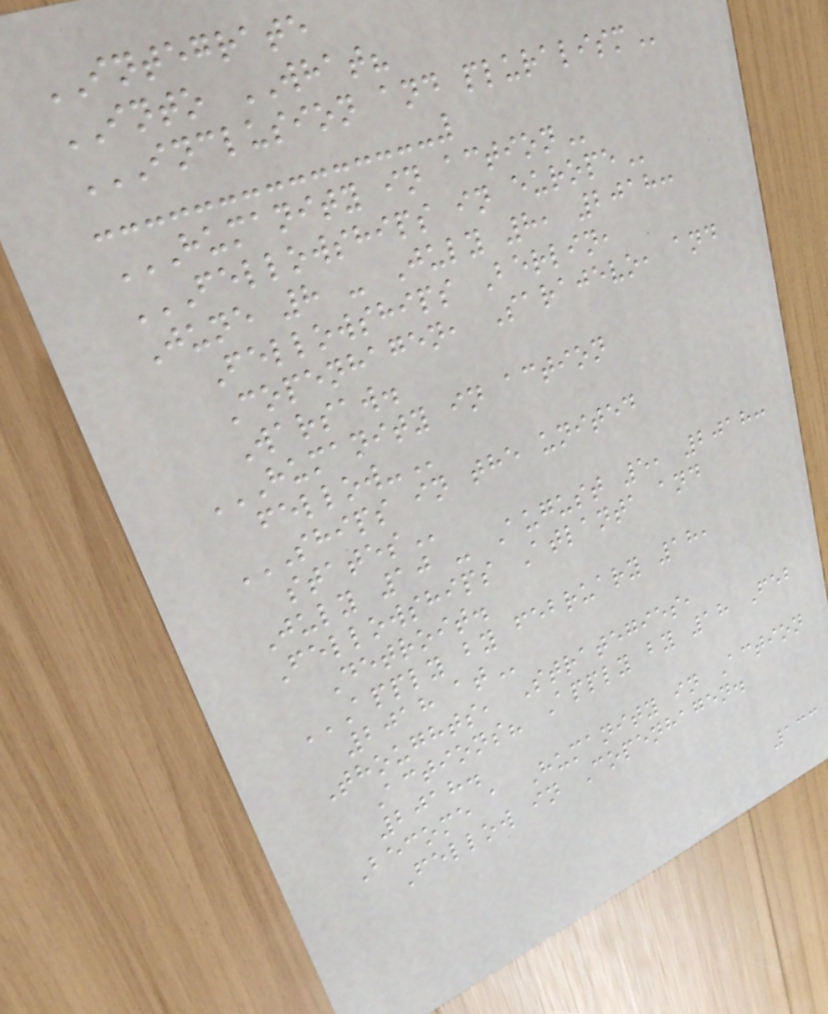INTEGRATE
INTO WHAT?
INCLUSION AND PLURALISM
HUMANITY IN ACTION
FELLOWSHIPS IN EUROPE
June 8 - July 8, 2018:
Fellowships Berlin,
Copenhagen, Sarajevo, and
Warsaw.
HUMANITY IN ACTION
FELLOW-
SHIPS IN THE UNITED
STATES
July 10 - August 5, 2018:
Fellowships Atlanta and
Detroit.
APPLY BY FEBRUARY 18,
2018 AT
Thoughts, Strategies,
Actions? Apply by 18 Feb
2018.
Become a Humanity in Action
Fellow in Copenhagen.
133
